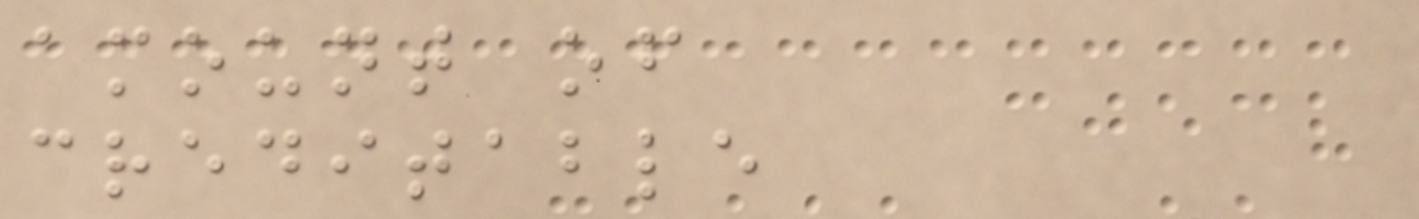amount of
creditable
